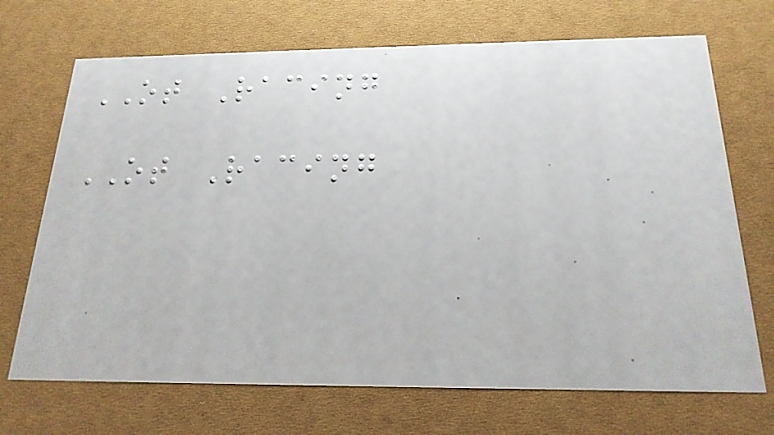OT Racing
OT Racing
